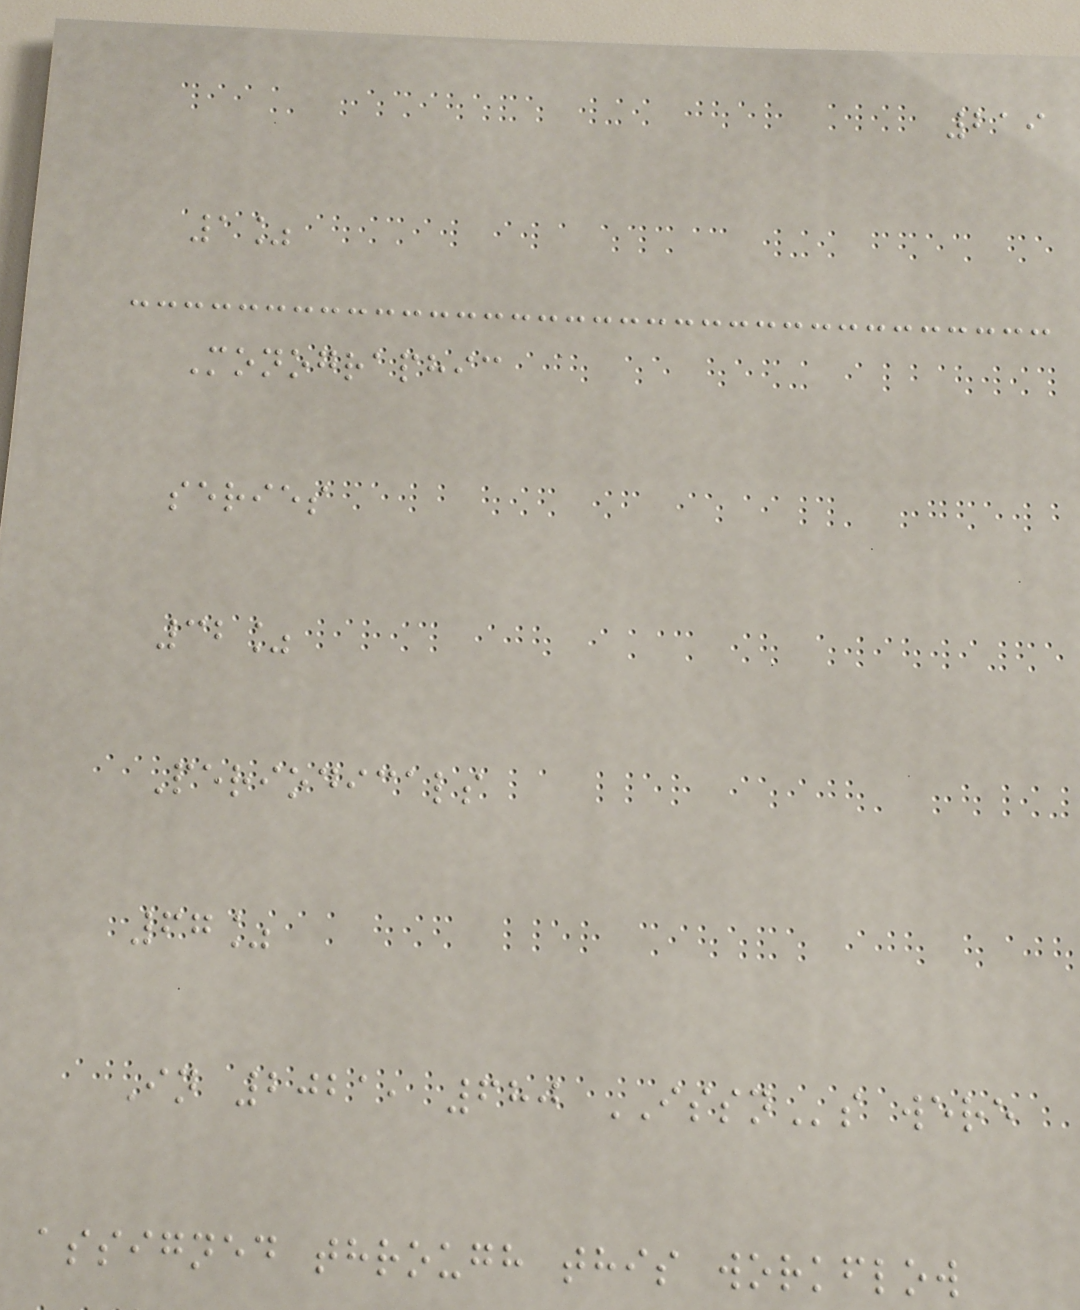219
1%
Monographic
series
32%
Periodicals
67%
In 2021, 680 ISSNs were
assigned through this workflow
